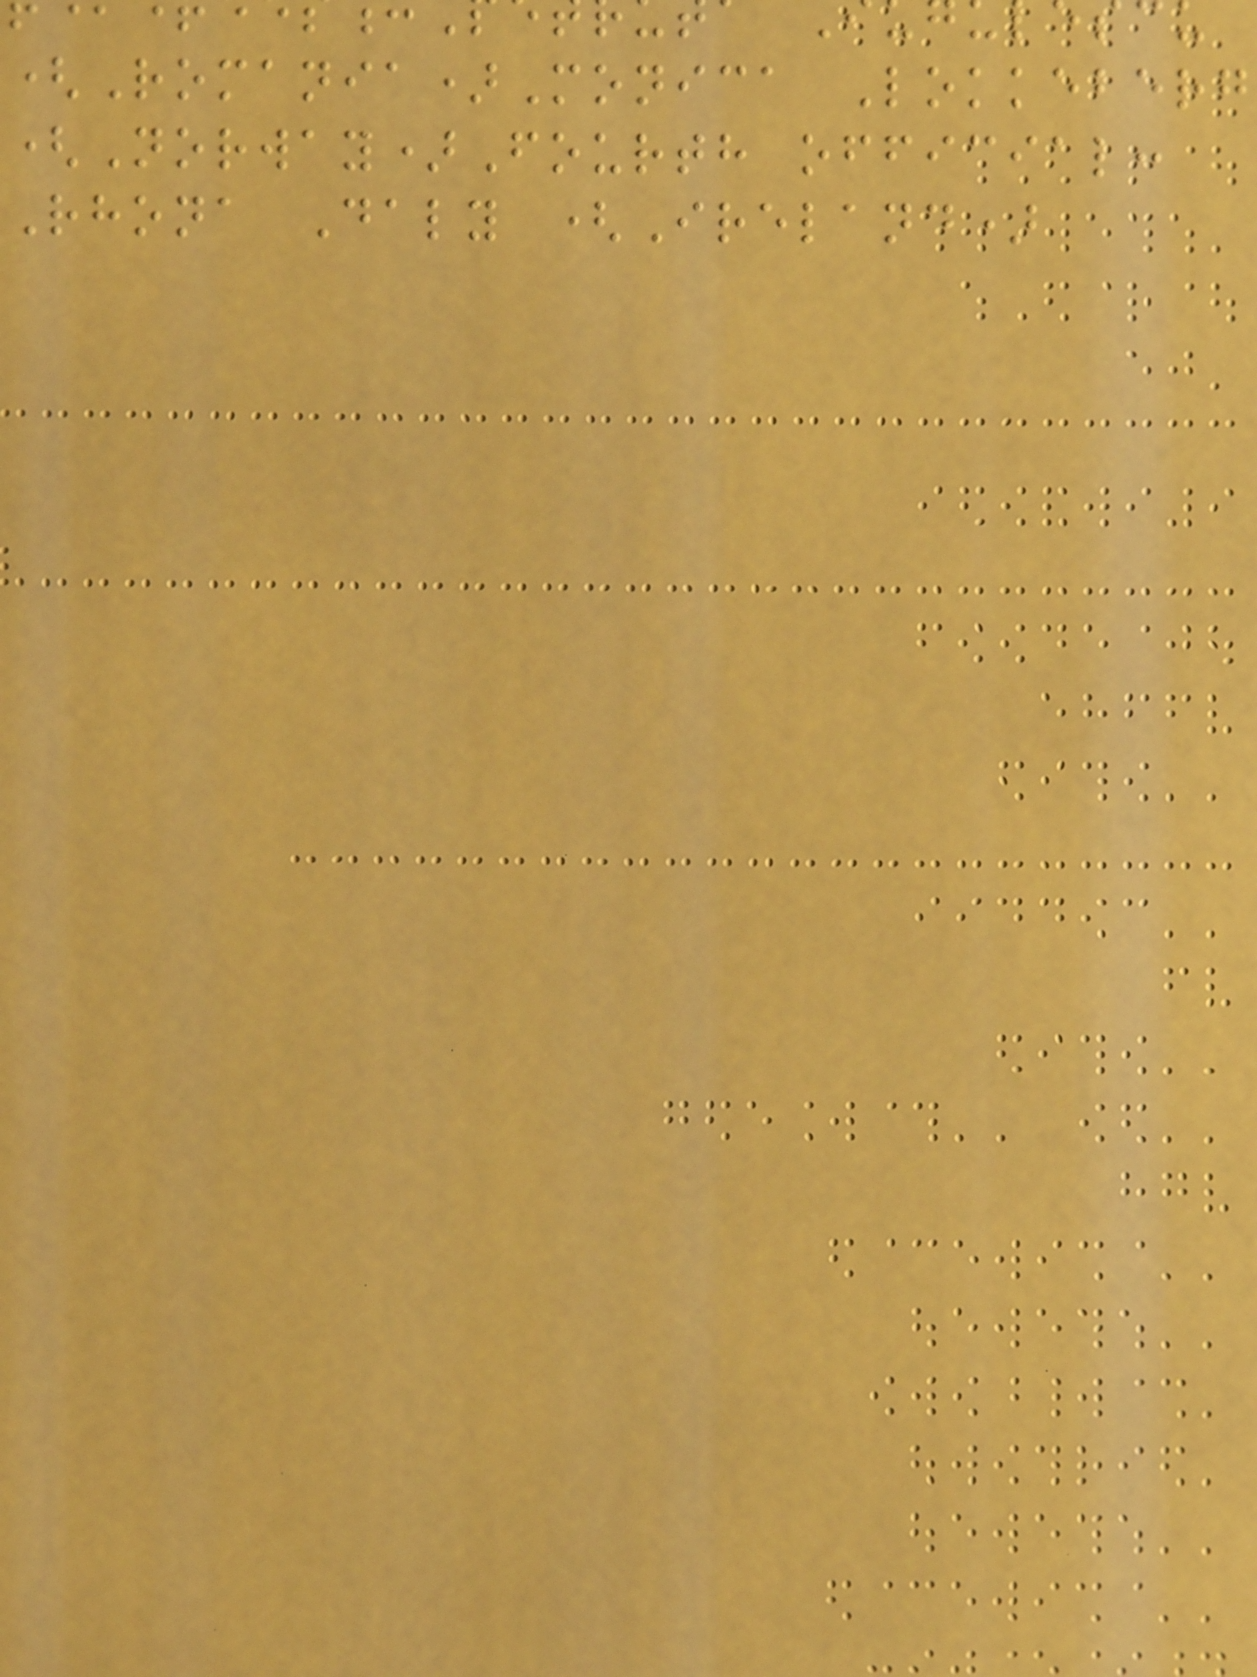(Romania)Monica Lokkeberg
(Norway)Fourth official:
Rhona Daly (Ireland)
